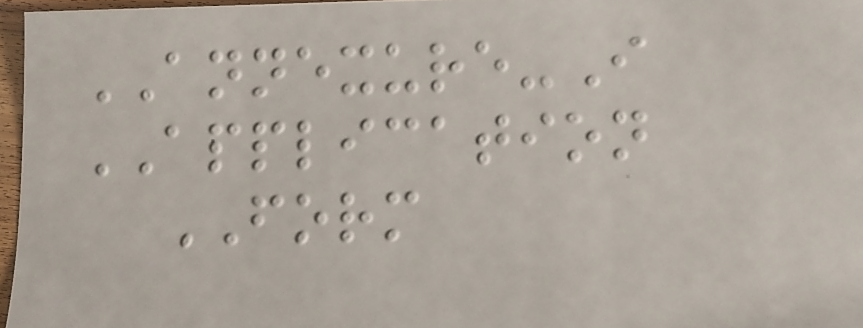ANNEXURE-I
APPLICATION
FORM
